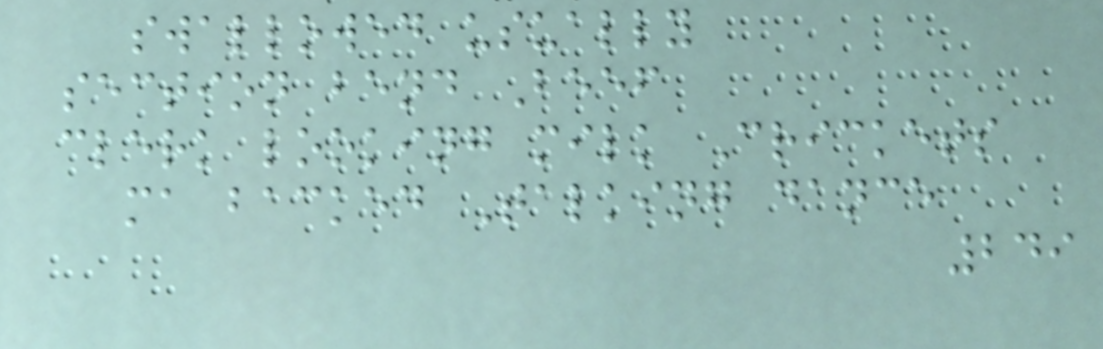swallowed usually
section bend Beef
clerk looking milk Crickets
ma backed Talking dance
249
